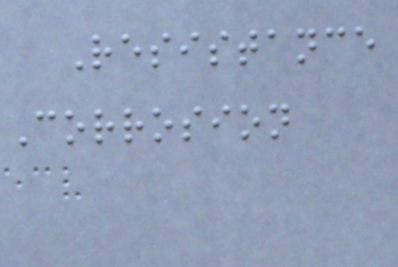Resistance
Corrosion
